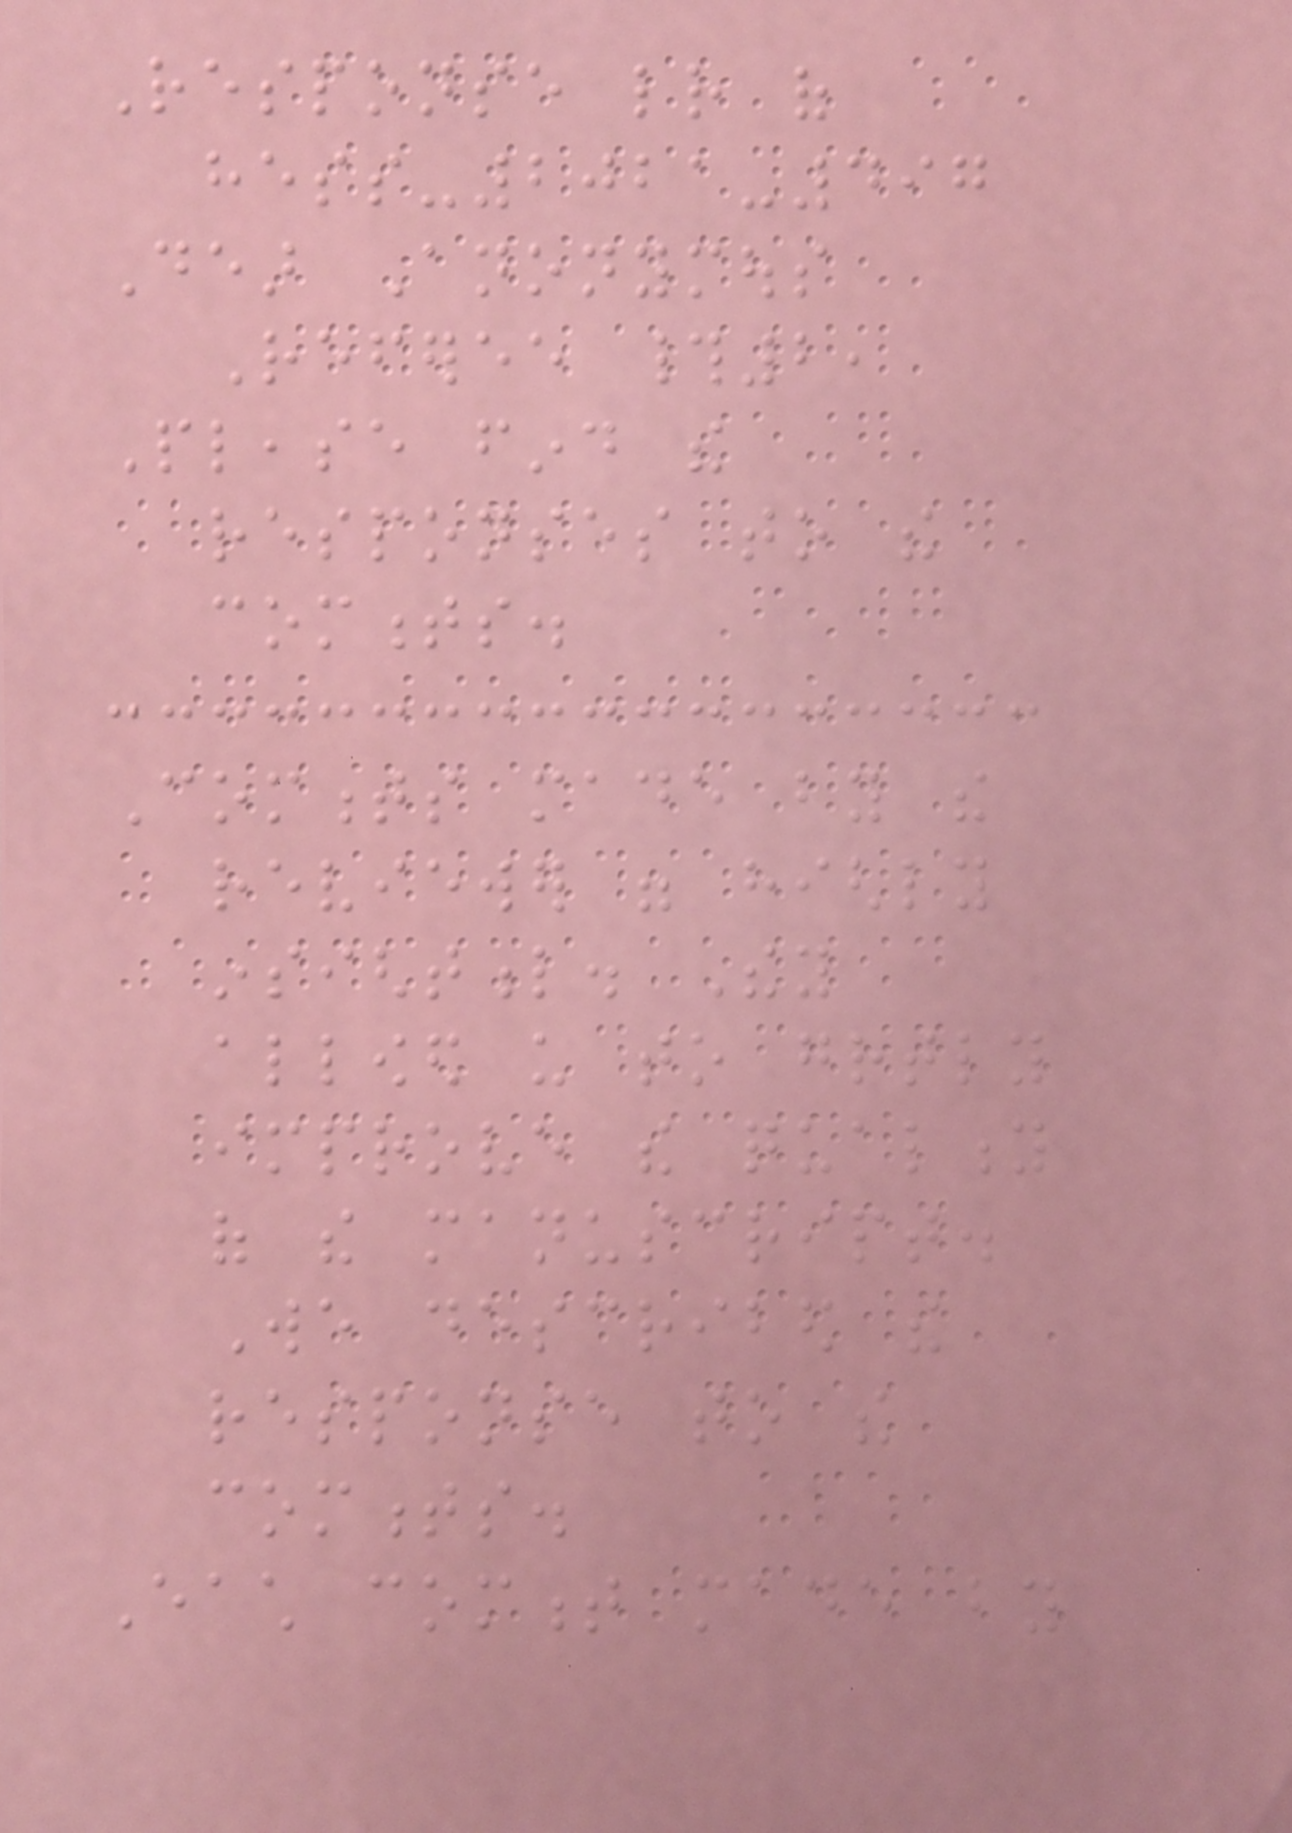Response letter of
hess-2021-497
Dear Anonymous
Referee #2,
Please find the
responses to the
comments.
Comments made by the
reviewer were highly
insightful. They
allowed us to greatly
improve the quality
of the manuscript.
We described the
response to the
comments.
Each comment made by
